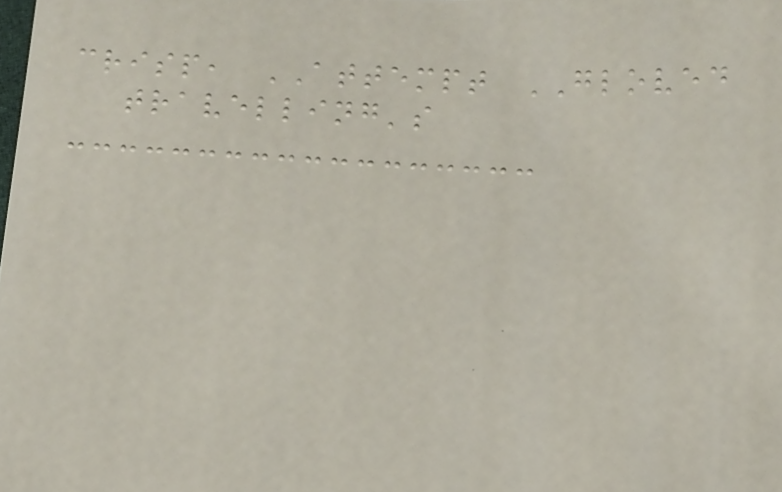crisp, ATTEMPT GLOVED
travelling's
